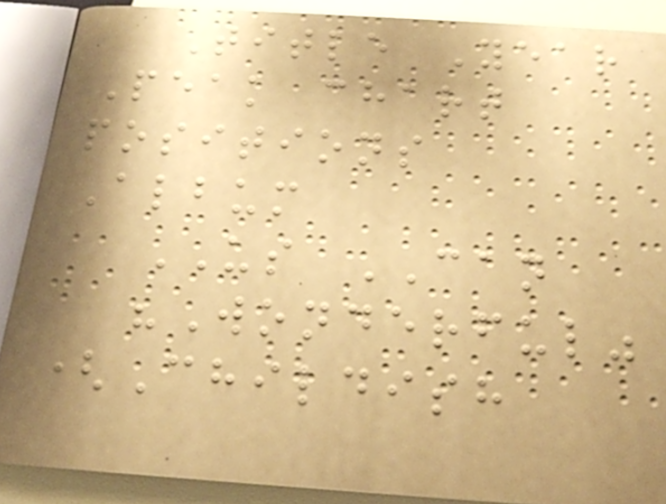Title Year
Peak chart
positions
Album
US CAN
"Wonderful"
(Childish
